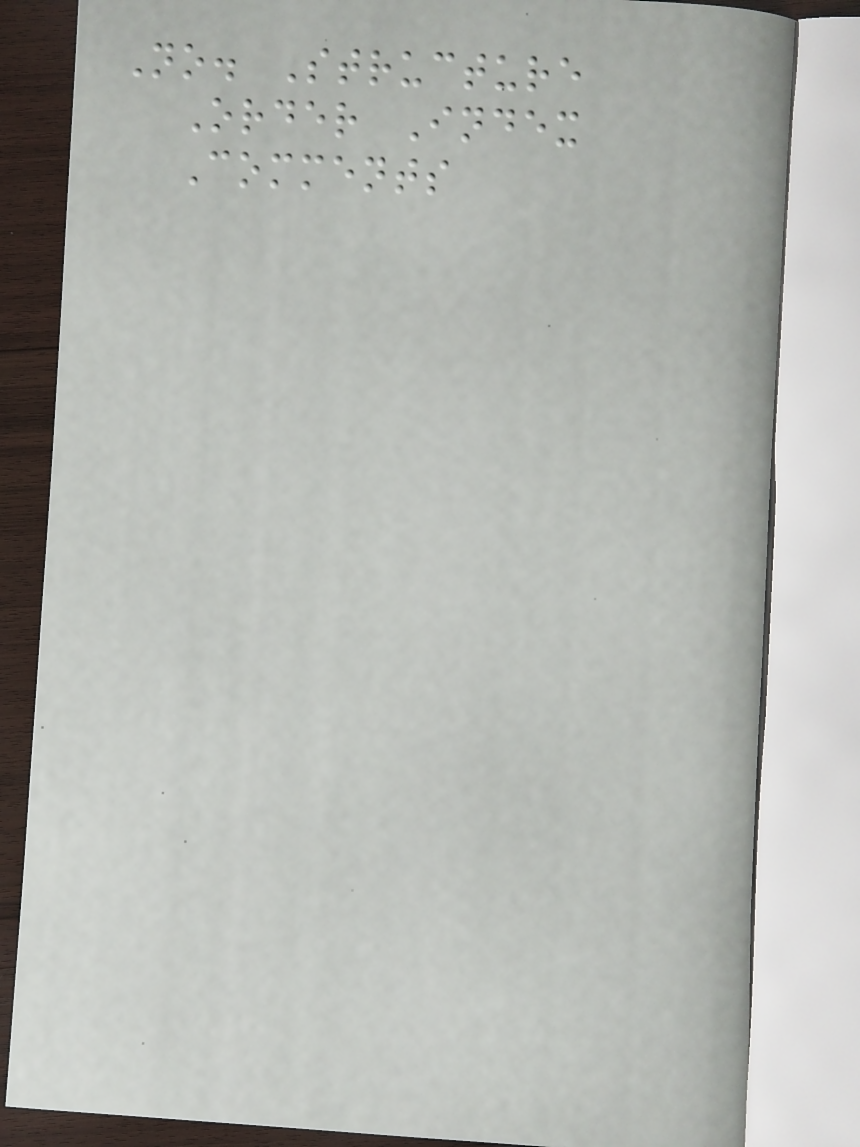No. Structure
Order Index
Comments
